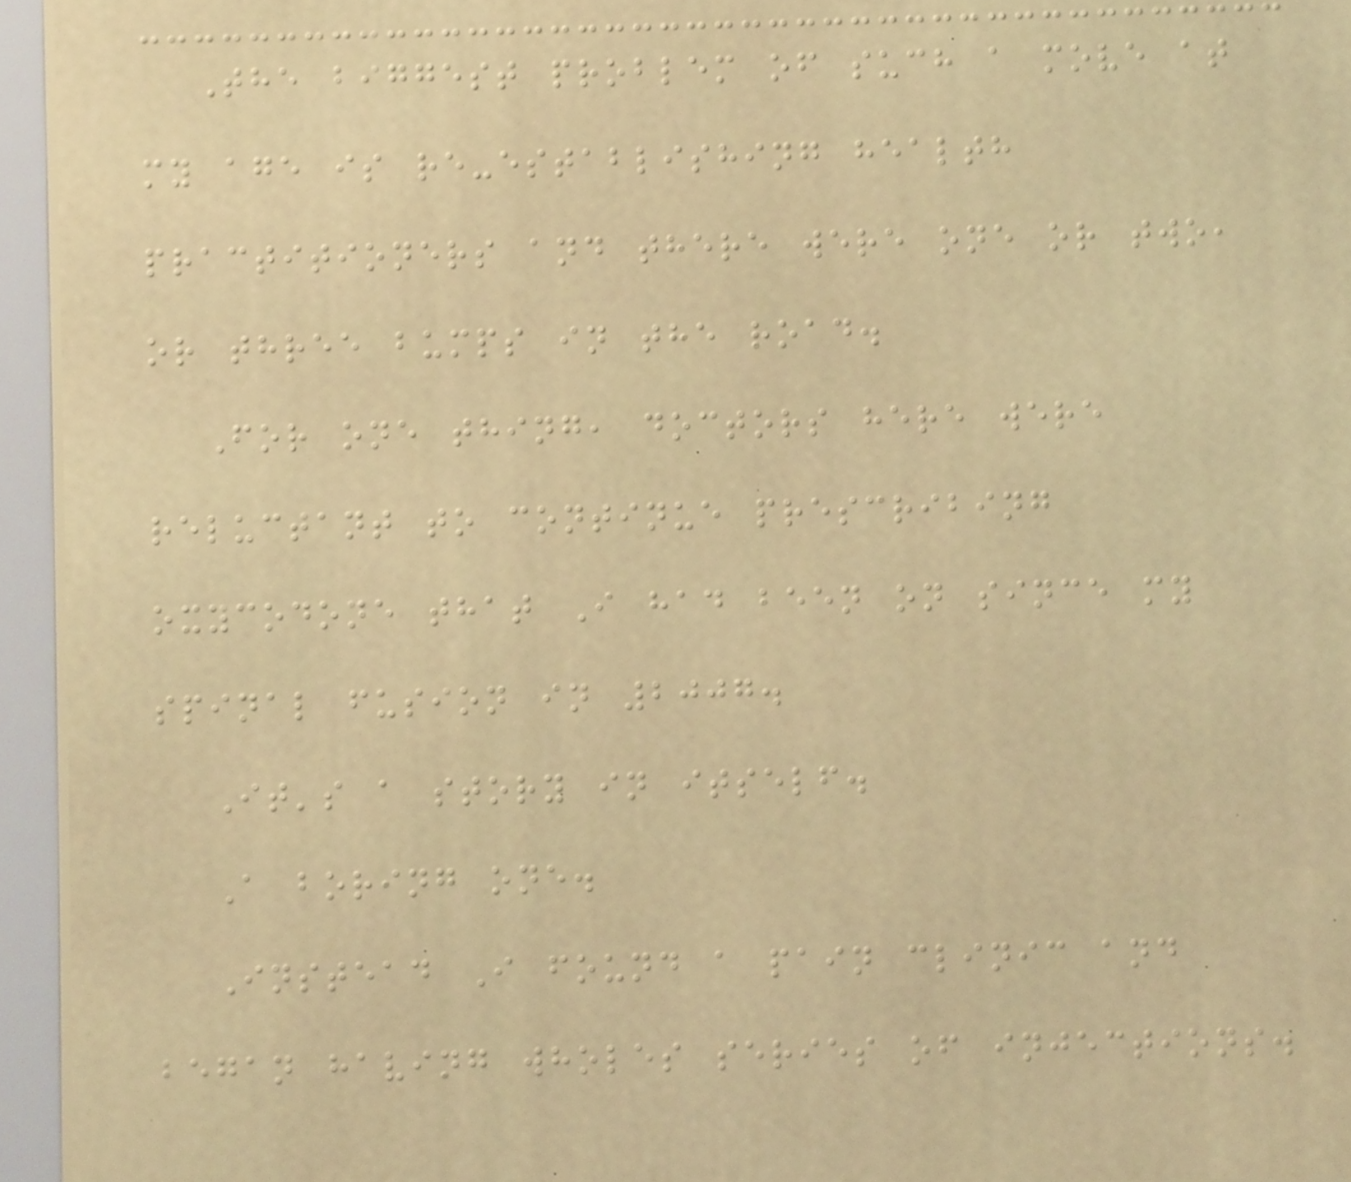The biggest problem of such a move at
my age is re-establishing health
practitioners and there were one or two,
or three bumps in the road.
For one thing, doctors here were
reluctant to continue prescribing
oxycodone that I had been on since my
spinal fusion in 2007.
It's a story in itself.
A boring one.
Instead I found a pain clinic and
began having wholes series of injections.
